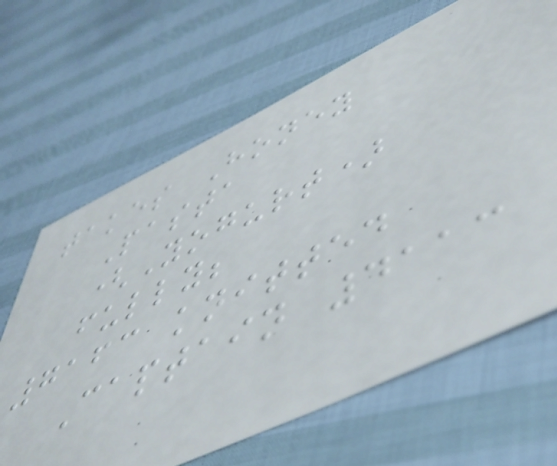takes Honey
Pasta
(Yogurt)
fully;
7163 knitted
Captain 4113
